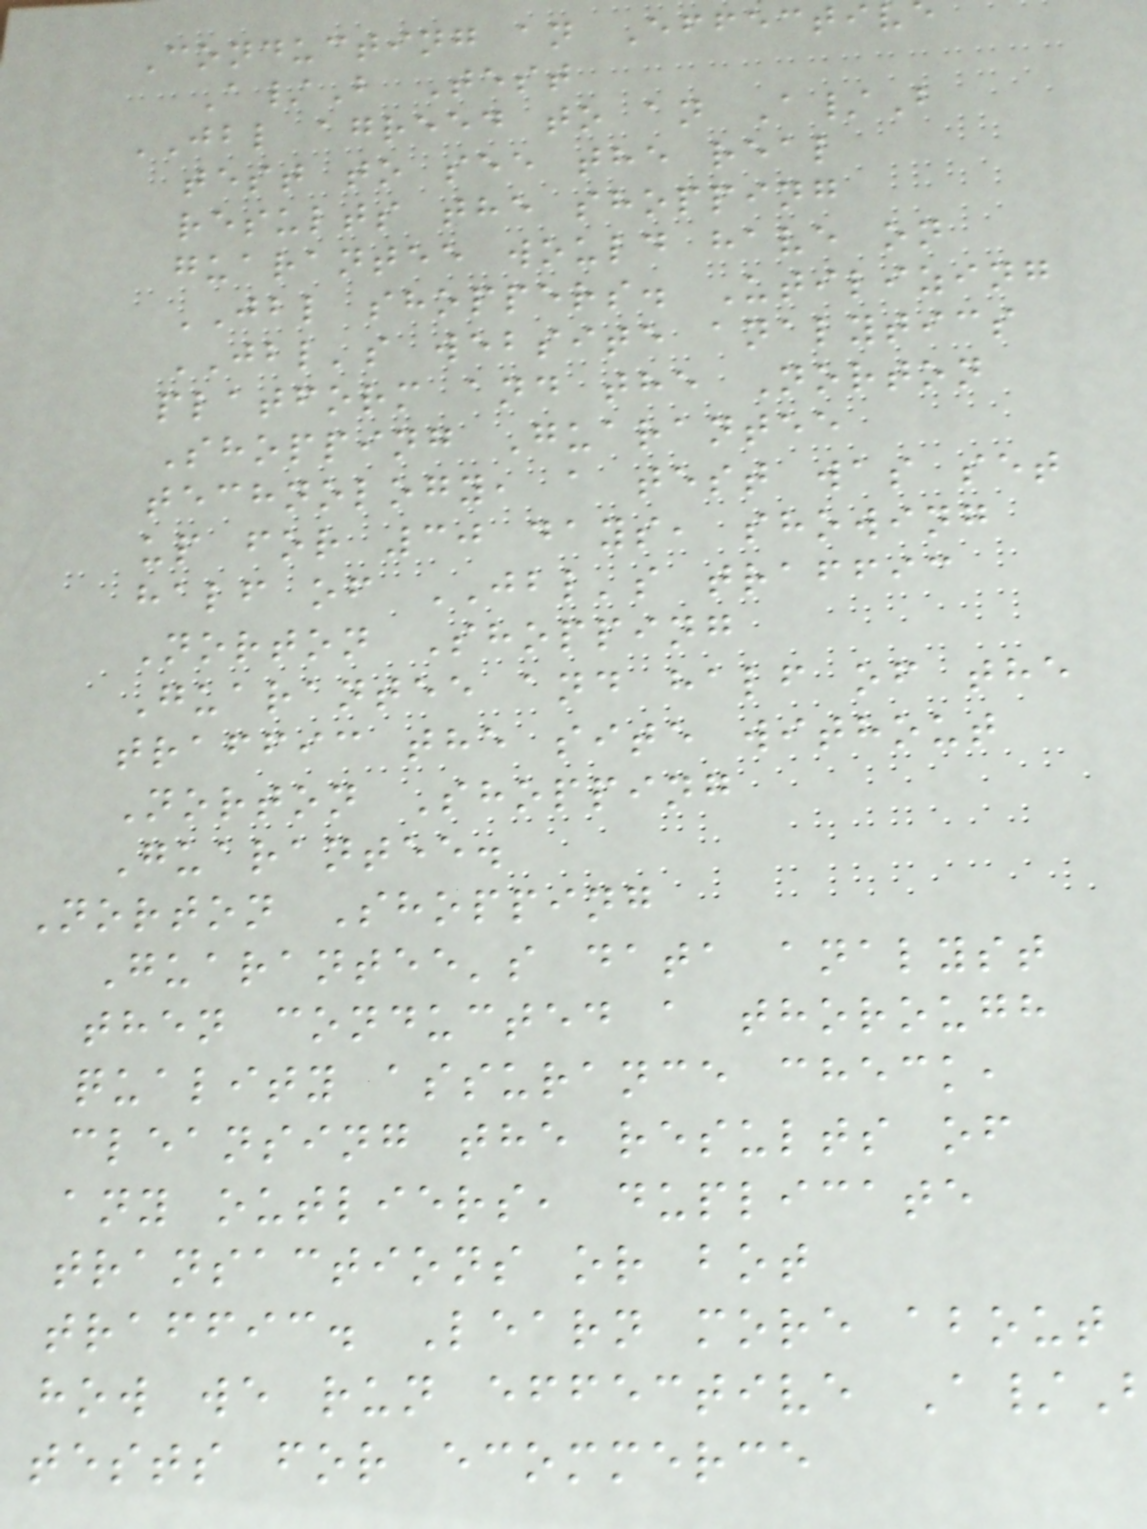Conducting an Effectiv
A/B Test
JBL agreed to an A/B
test to see the real
results the shopping
guarantee would have on
JBL shoppers. Utilizing
JBL's website analytics
platform and the Norton
Shopping Guarantee
technology, a test was set
up for 30 days, showing
half of JBL's traffic
Norton Shopping
Guarantee and half of the
traffic the site without
Norton Shopping
Guarantee.
Norton Shopping
Guarantee's data analyst
then conducted a thorough
quality assurance check,
cleansing the results of
any outliers, duplicate
transactions or bot
traffic. Learn more about
how we run effective A/
tests for ecommerce
